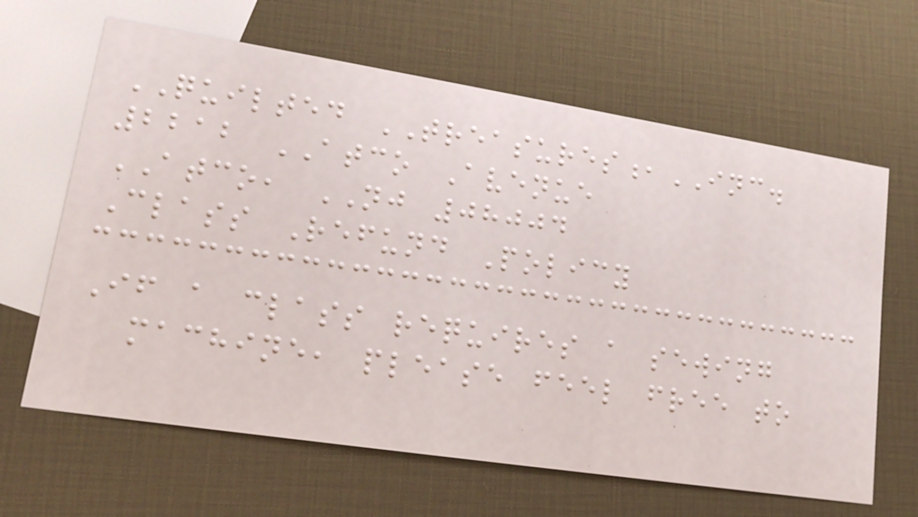QUILTED TREASURES,INC.
2212 ATCO Avenue
ATCO, NJ 08004
Class Refund Policy
If a class requires a sewing
machine, please feel free to
